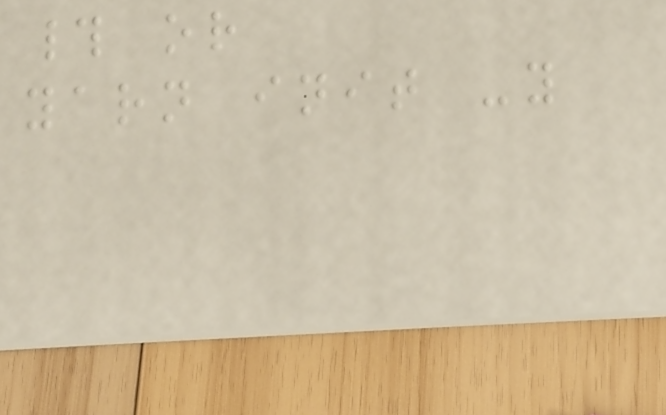# or
yarn init -y
